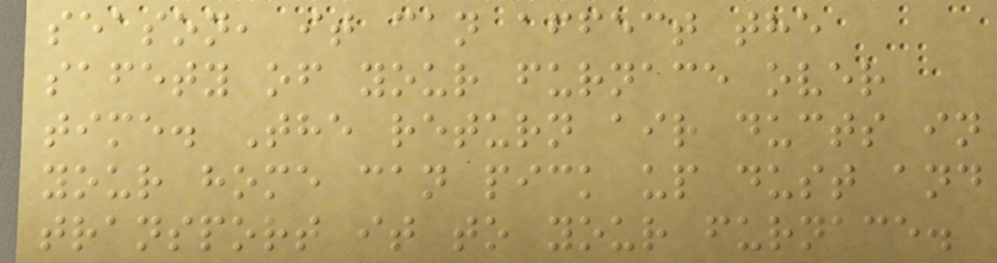season, it can affect the
safety of your furnace over
time. The return air ducts in
your home can pick up dust and
transport it to your furnace.
